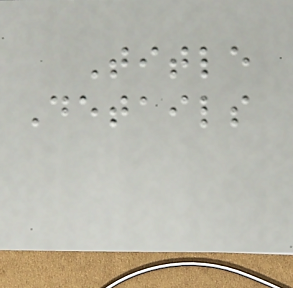Title
Details
